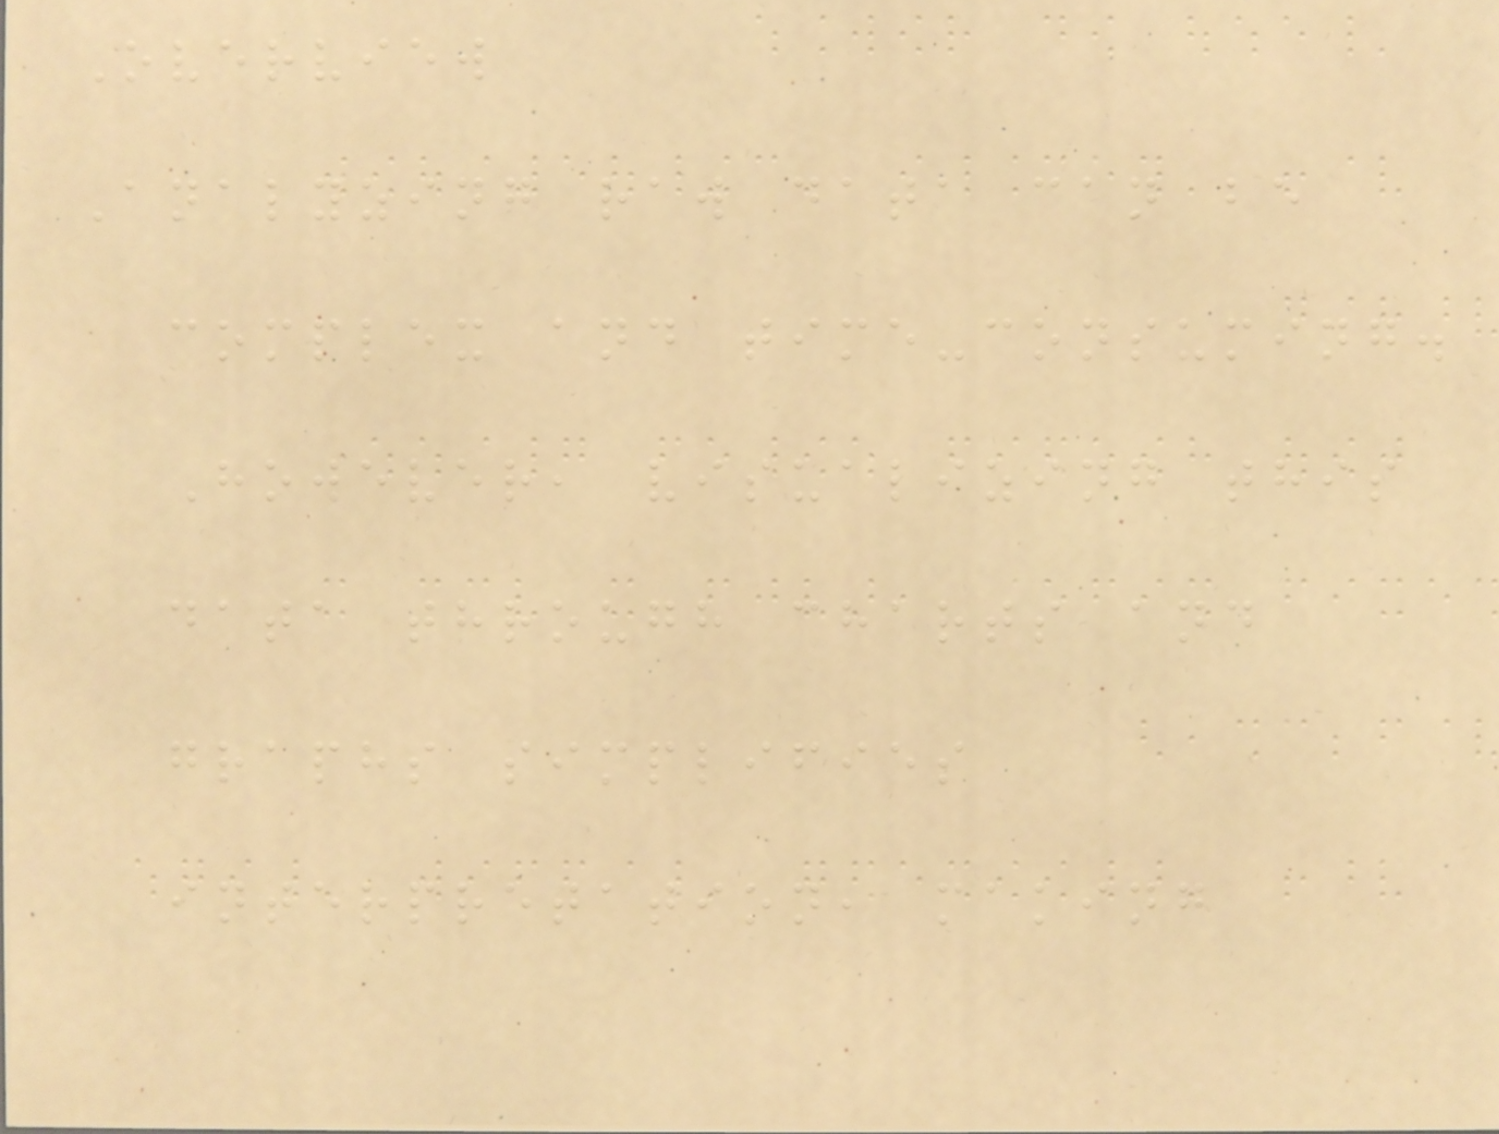Overview
Analyzing raw data can be
complex and time-consuming.
However, visualizing this
data through charts and
graphs simplifies
interpretation, making
